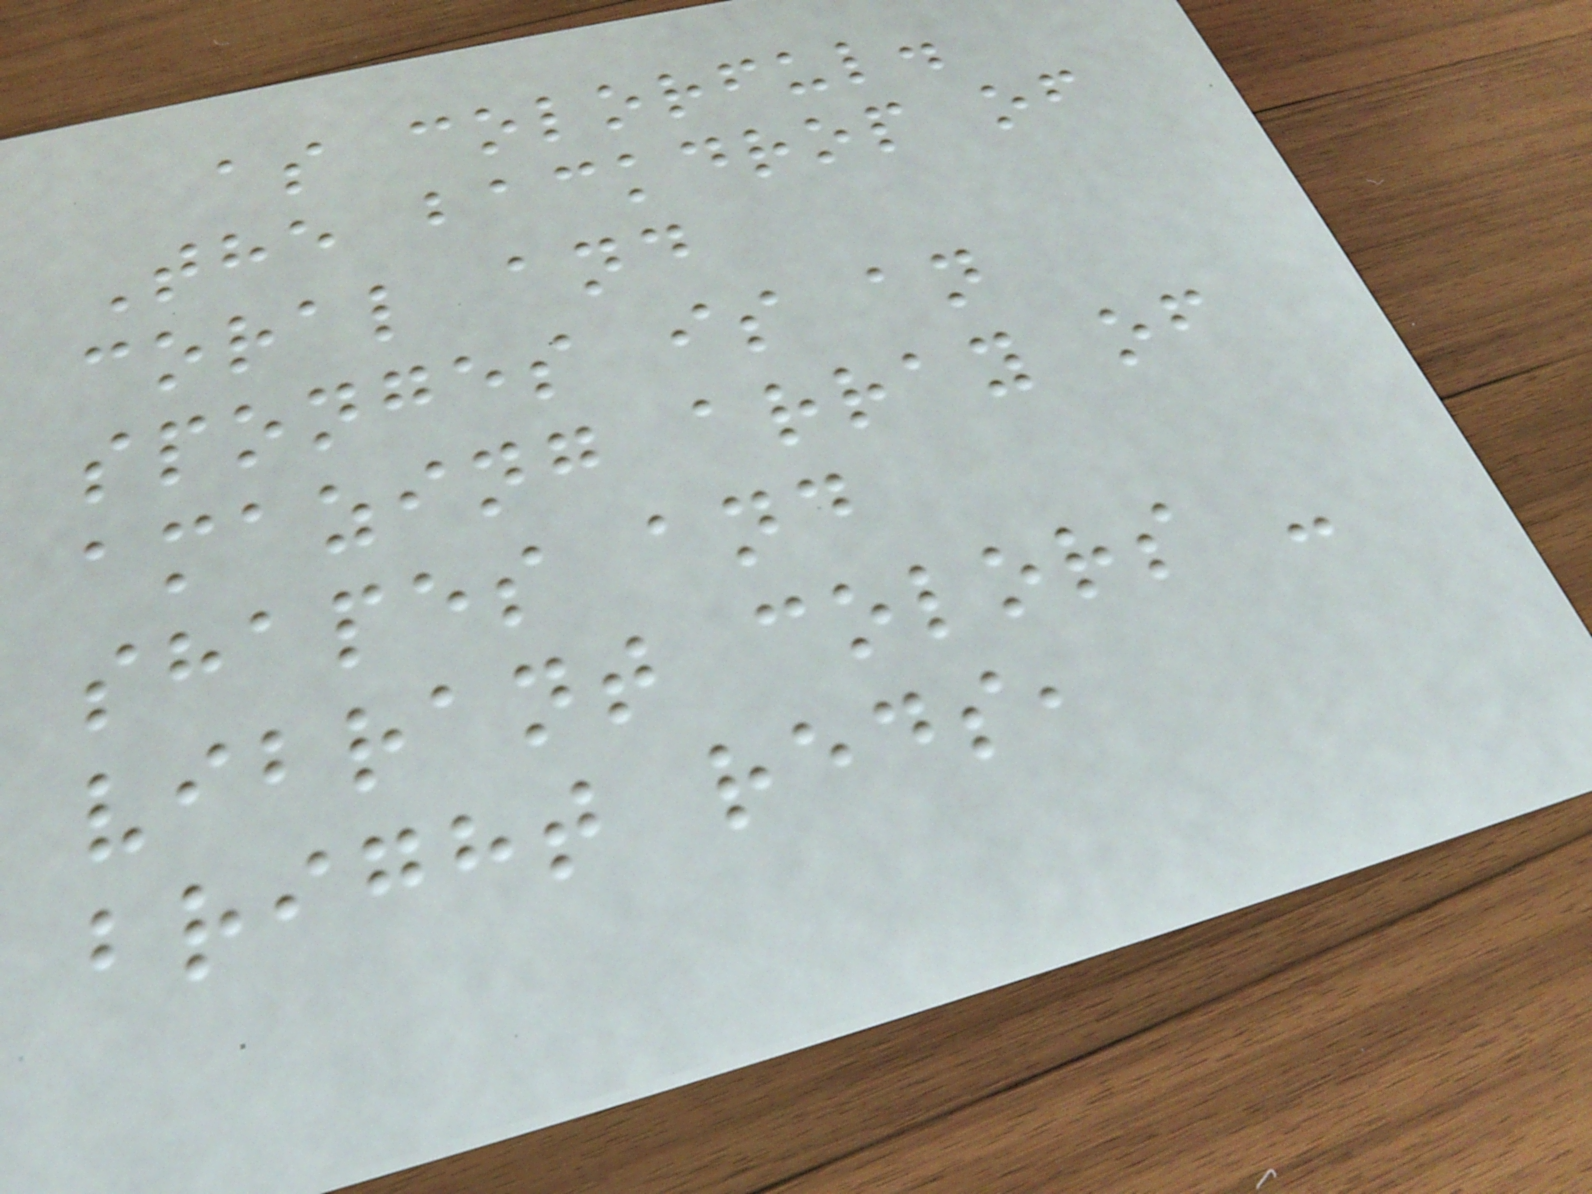as colorful.
The backdrop of
coral and
sponges is an
amazing array of
shapes and
vibrant colors -
bright reds,
